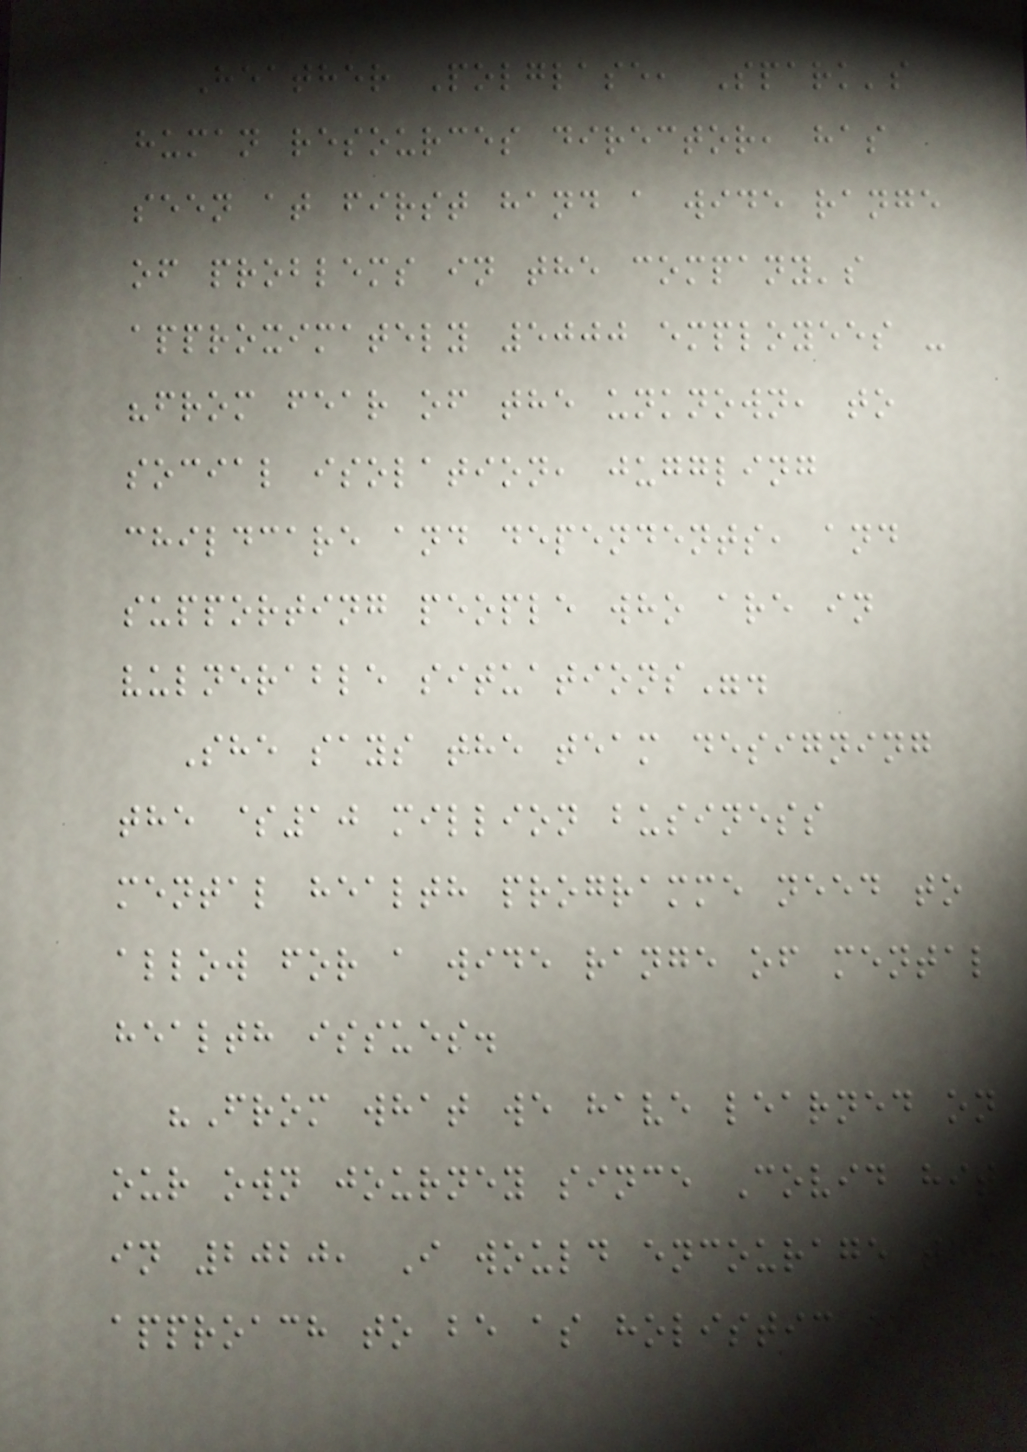Heather Polglase, Spark's
human resources director, has
seen at first hand a wide range
of problems in the company's
approximately 5000 employees -
"from fear of the unknown, to
social isolation, juggling
childcare and dependents, and
supporting people who are in
vulnerable situations".
She says the team designing
the $10 million business
mental health programme need to
allow for a wide range of mental
health issues.
"From what we have learned on
our own journey since Covid hit
in 2020, I would encourage the
approach to be as holistic as
